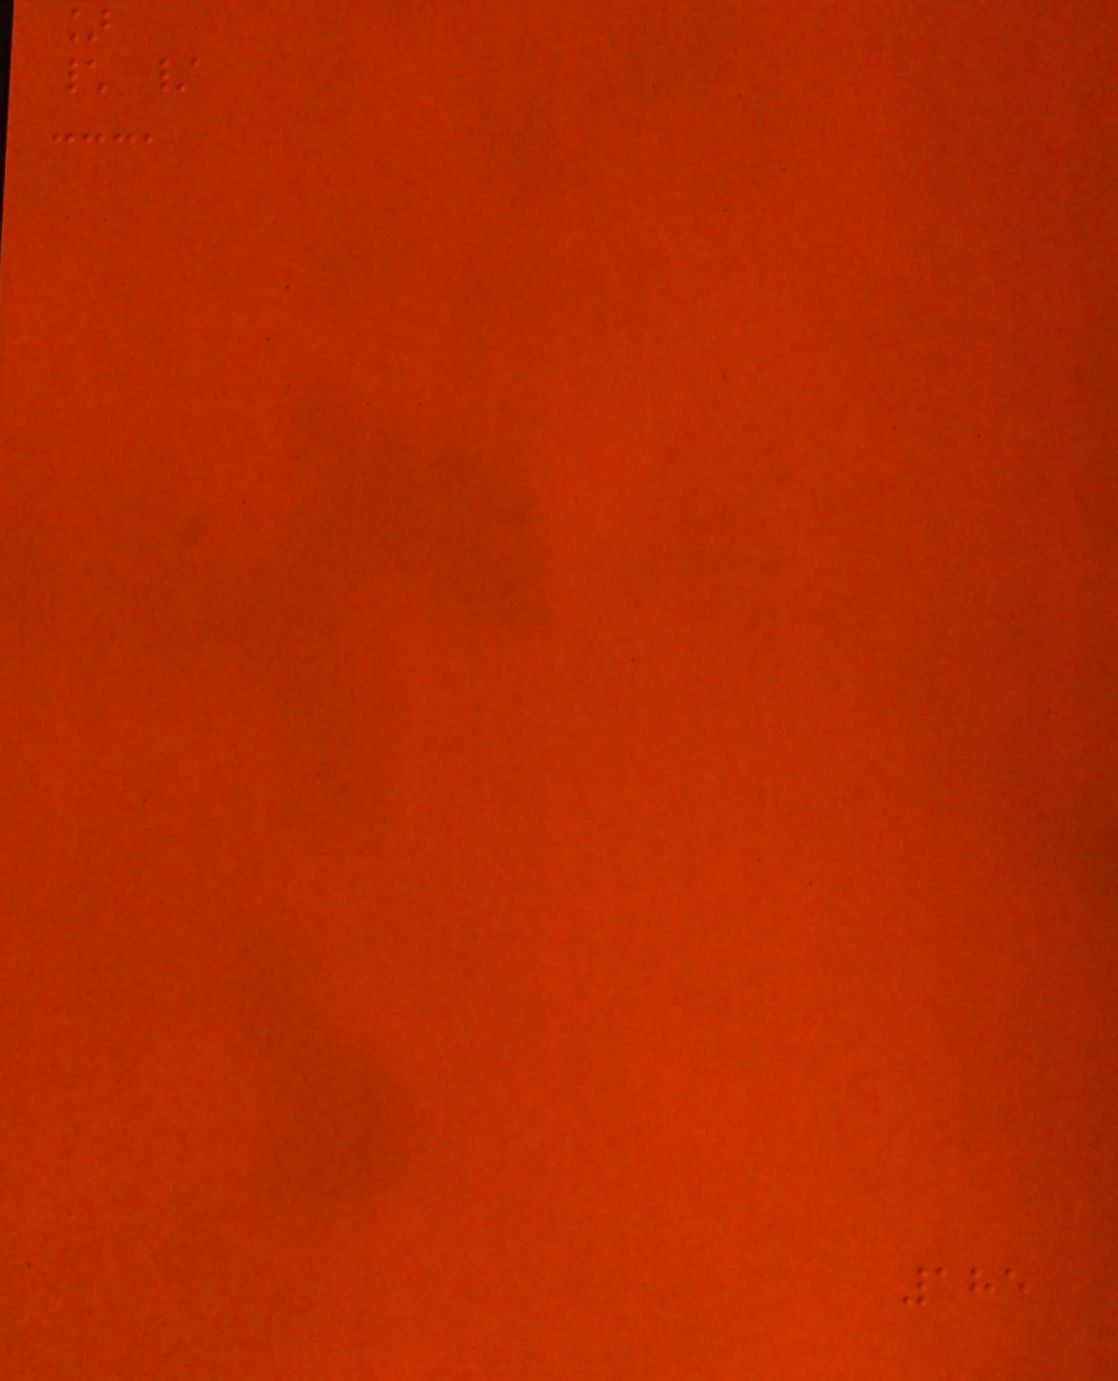]
\ /
---'
185
